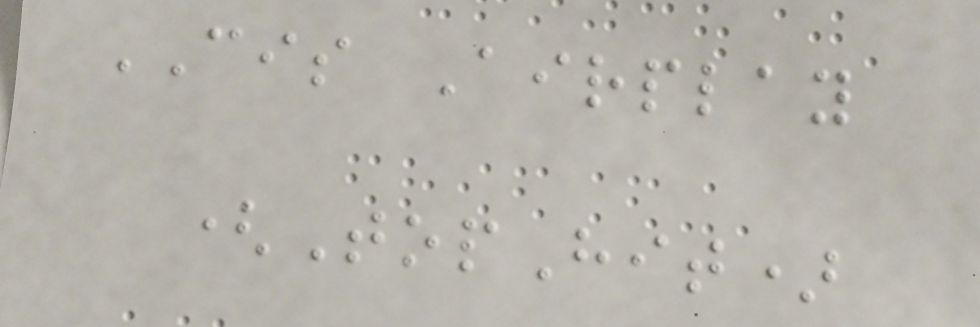CIS Airplay
(TopHit)
